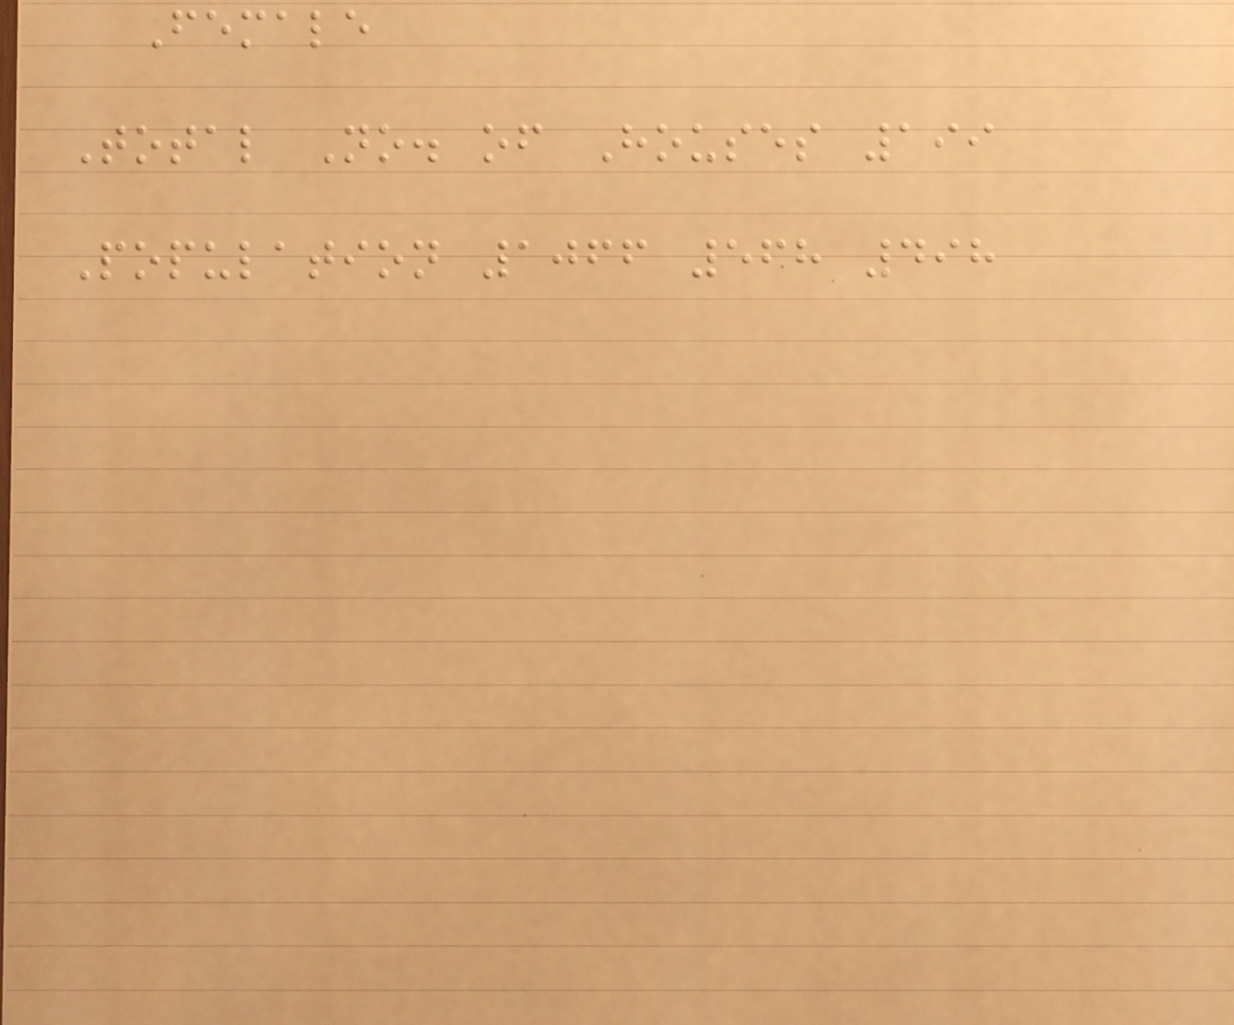Female
Total No. of Houses 199
Population 1066 568 498
